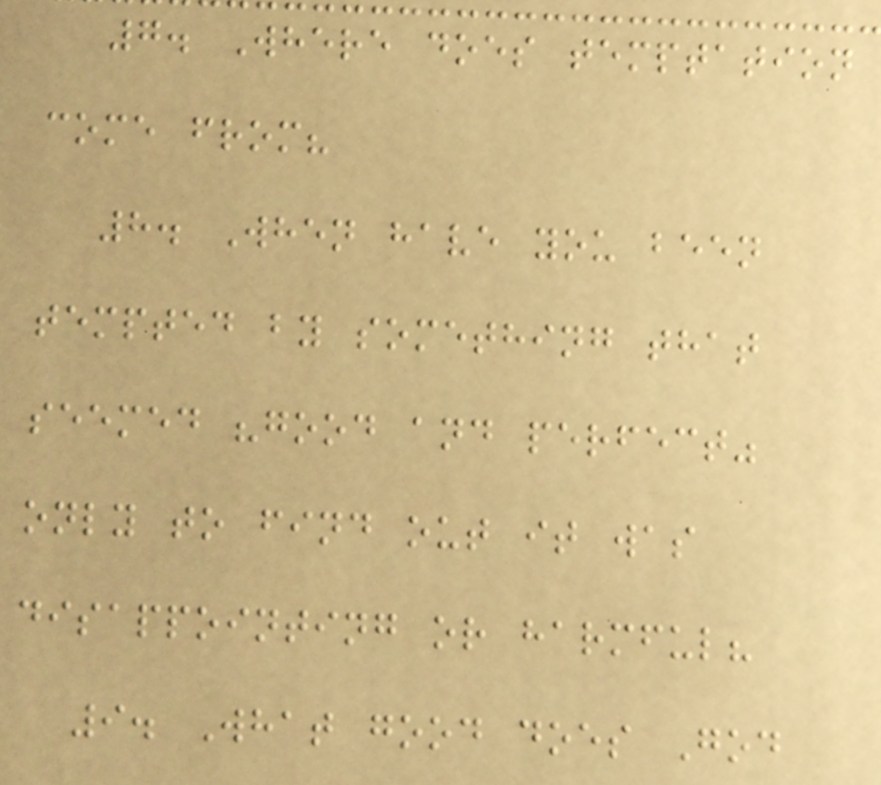7. Where does temptation
come from?
8. When have you been
tempted by something that
seemed "good and perfect"
only to find out it was
disappointing or harmful?
9. What good does God
